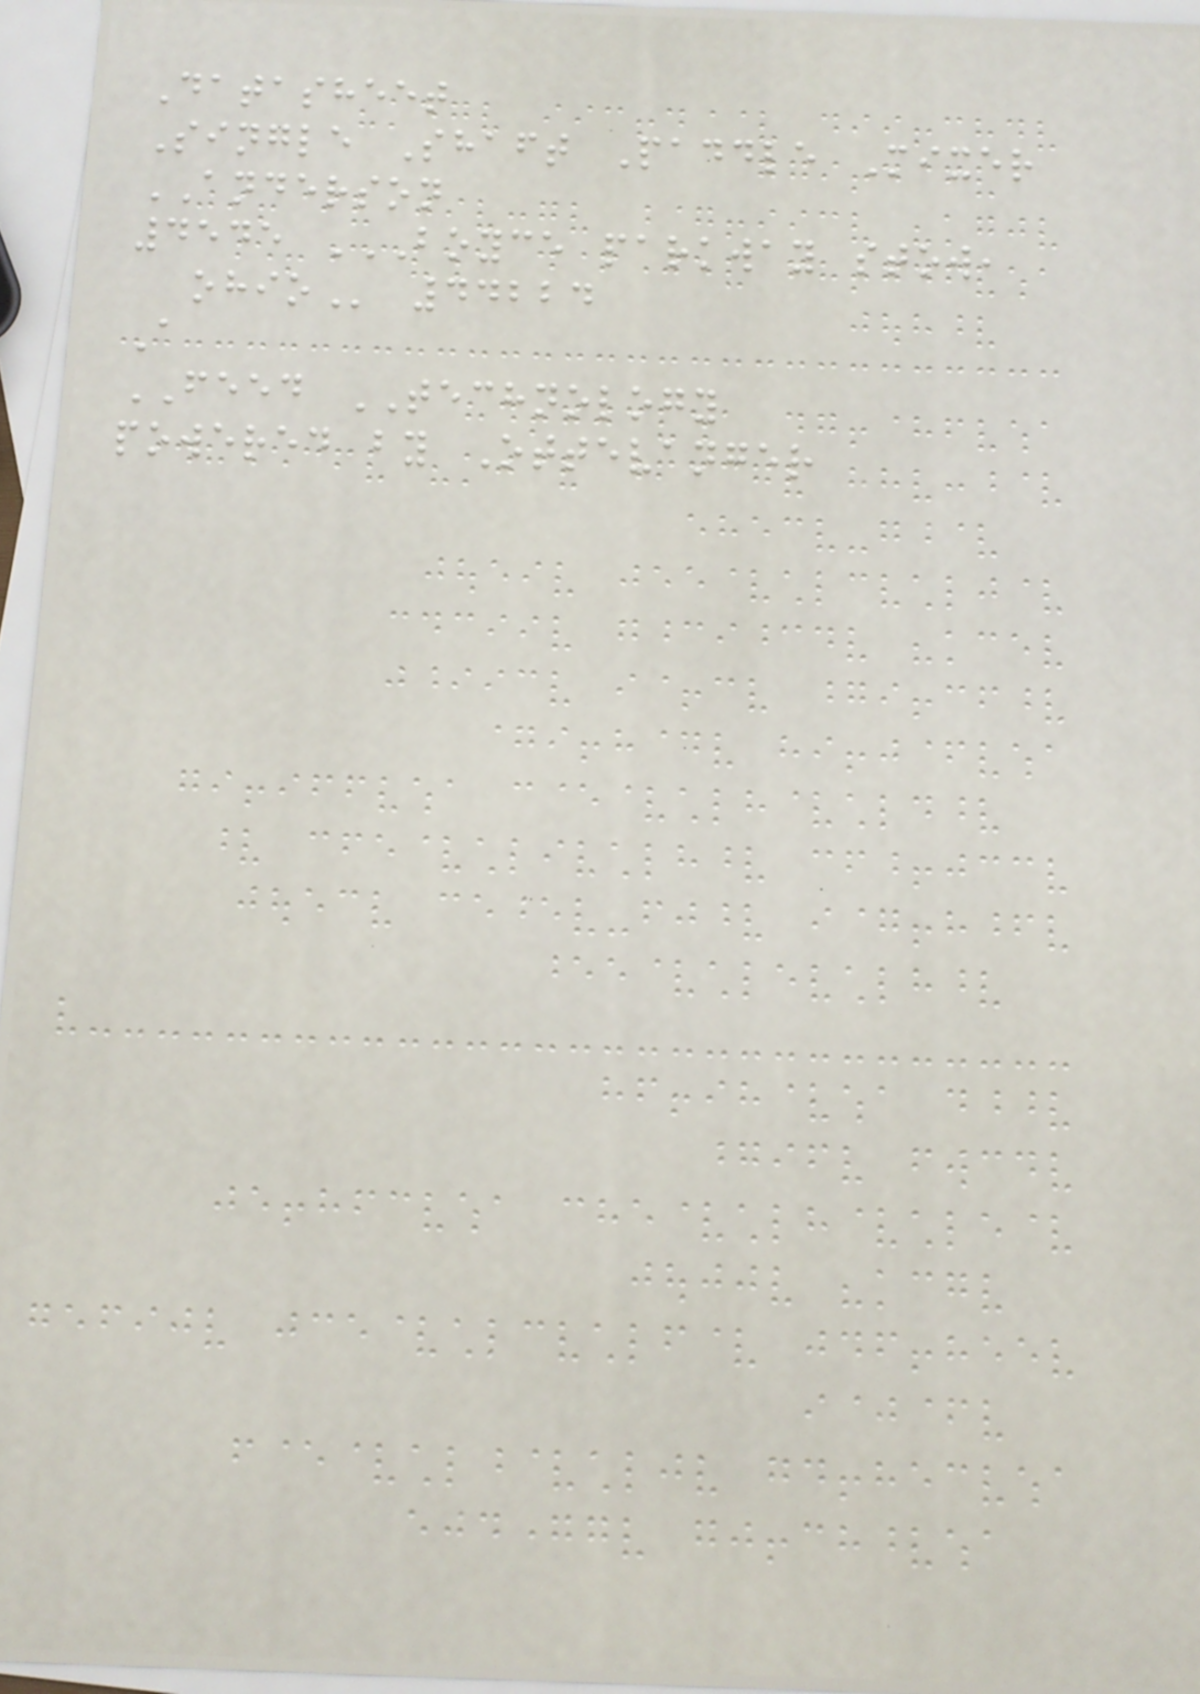Datasheet
Single Shaft Paddle Mixer
ANDERSON
4545 BOYCE PARKWAY STOW,
OHIO 44224
A
FEED TECHNOLOGY
powered by Ottevanger
